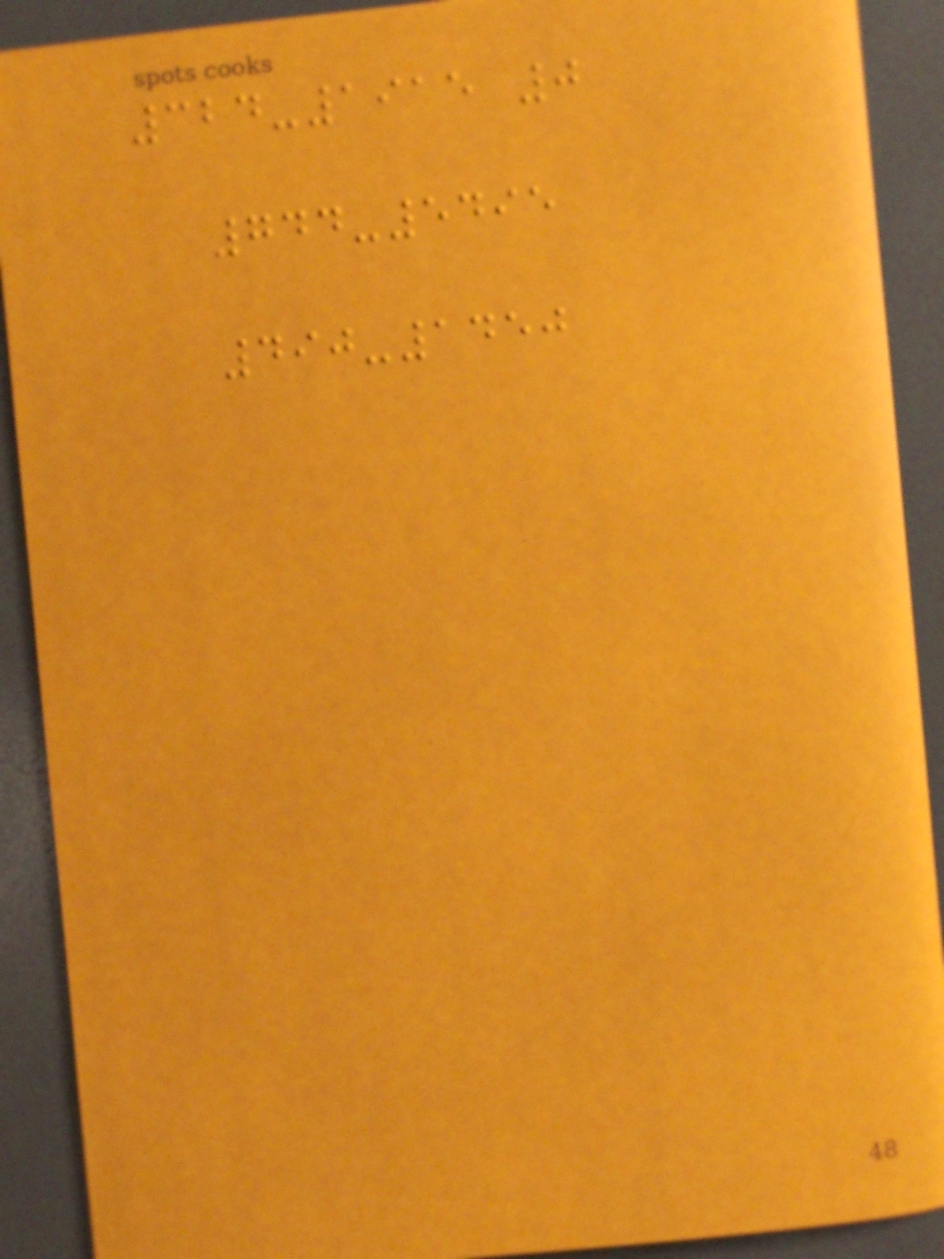324-1915 0
744-5495
490-1450
